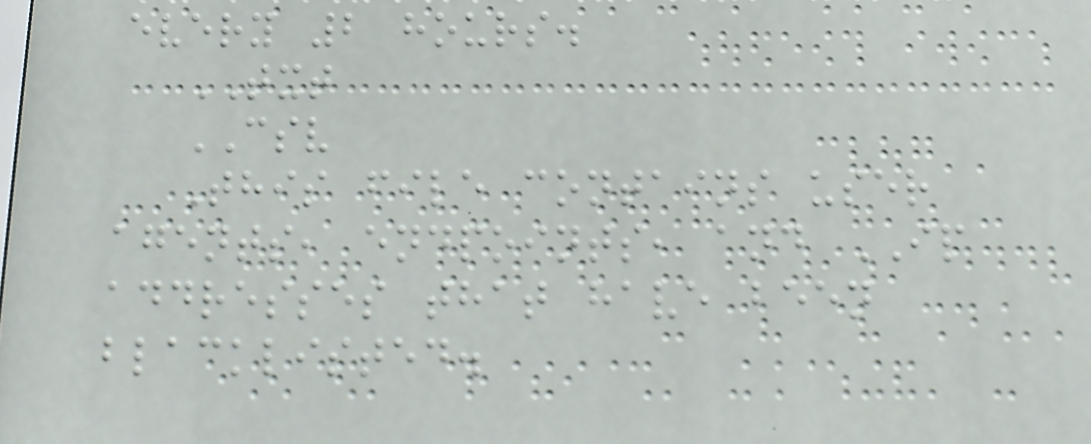every 2 hours.
TXT
CSV
This file contains user
agents, endpoints, and IP
addresses that have been
blacklisted.
